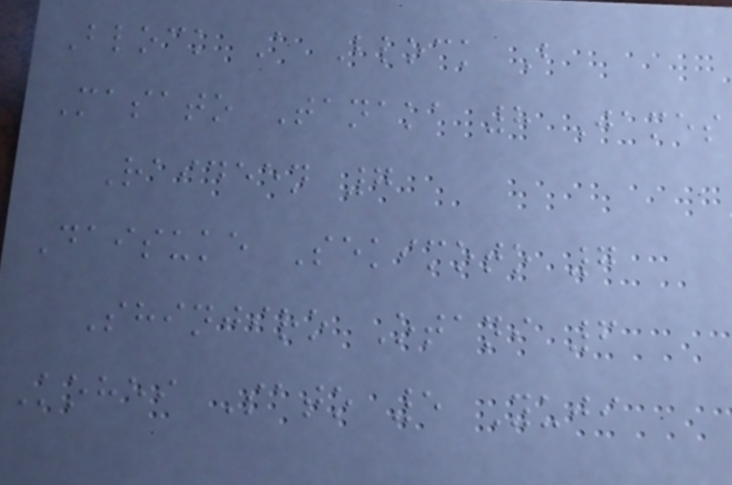Block A Block B
Masato Tanaka 8 James
Raideen 7
Daisuke Sekimoto 7
Shinjiro Otani 6
Kohei Sato 5 Yuji
